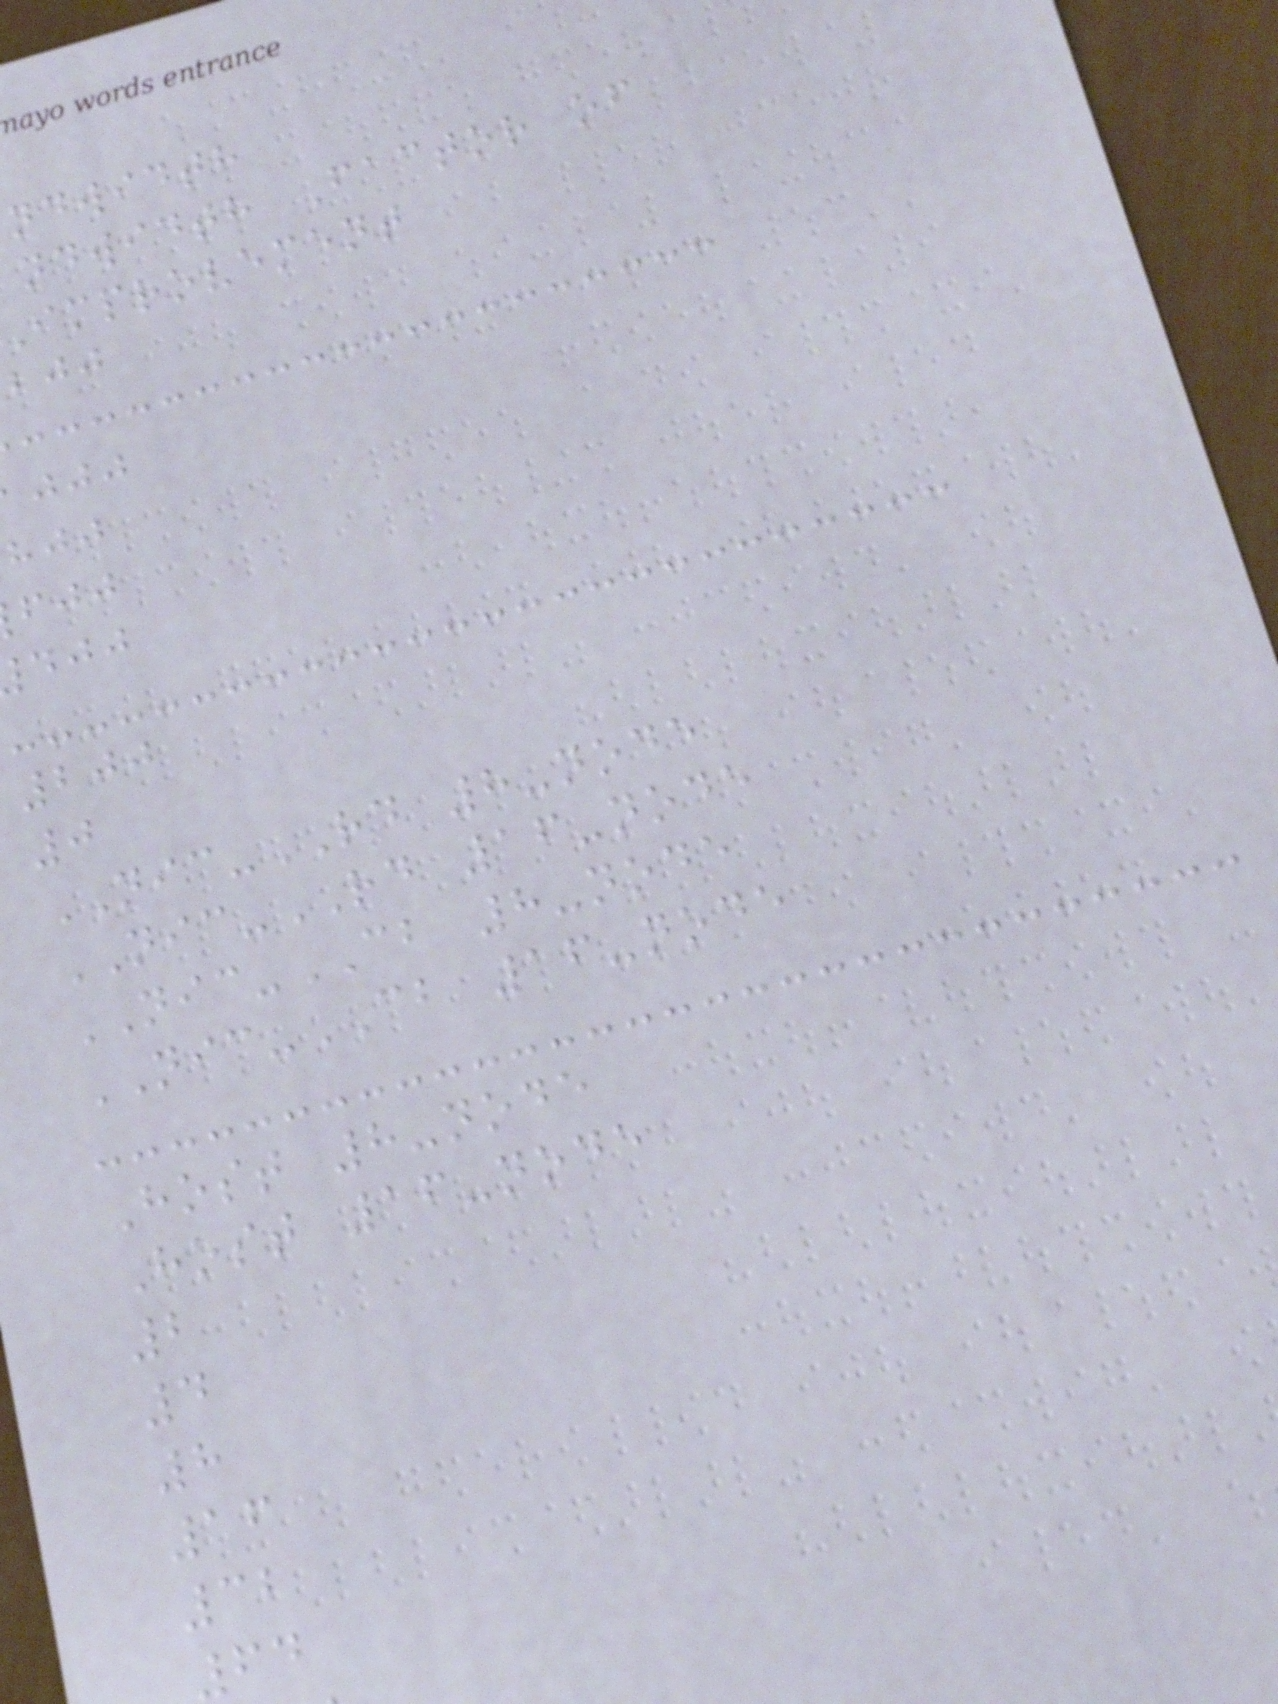ndwidth
ndwidth Factor of
improvement
200
0
NIC-RD 8-node
NIC-RD 16-node
NIC-CB 8-node
NIC-CB 16-node
Host 8-node
Host 16-node
2
4
8
16
32
64
